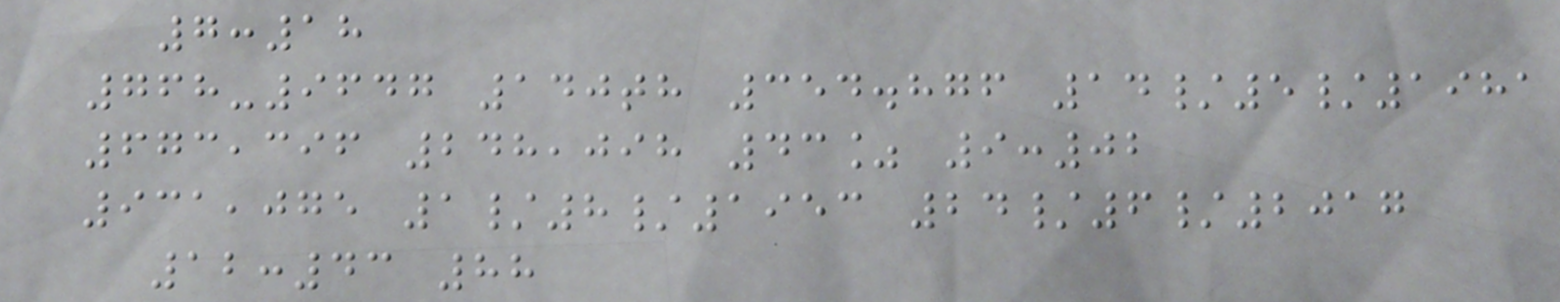7:18
768-9647 140th 354.876 14/5/1981
673,396 248,098 43% 9:02
931,075 1/8/1953 24/6/2017
12:43 88
